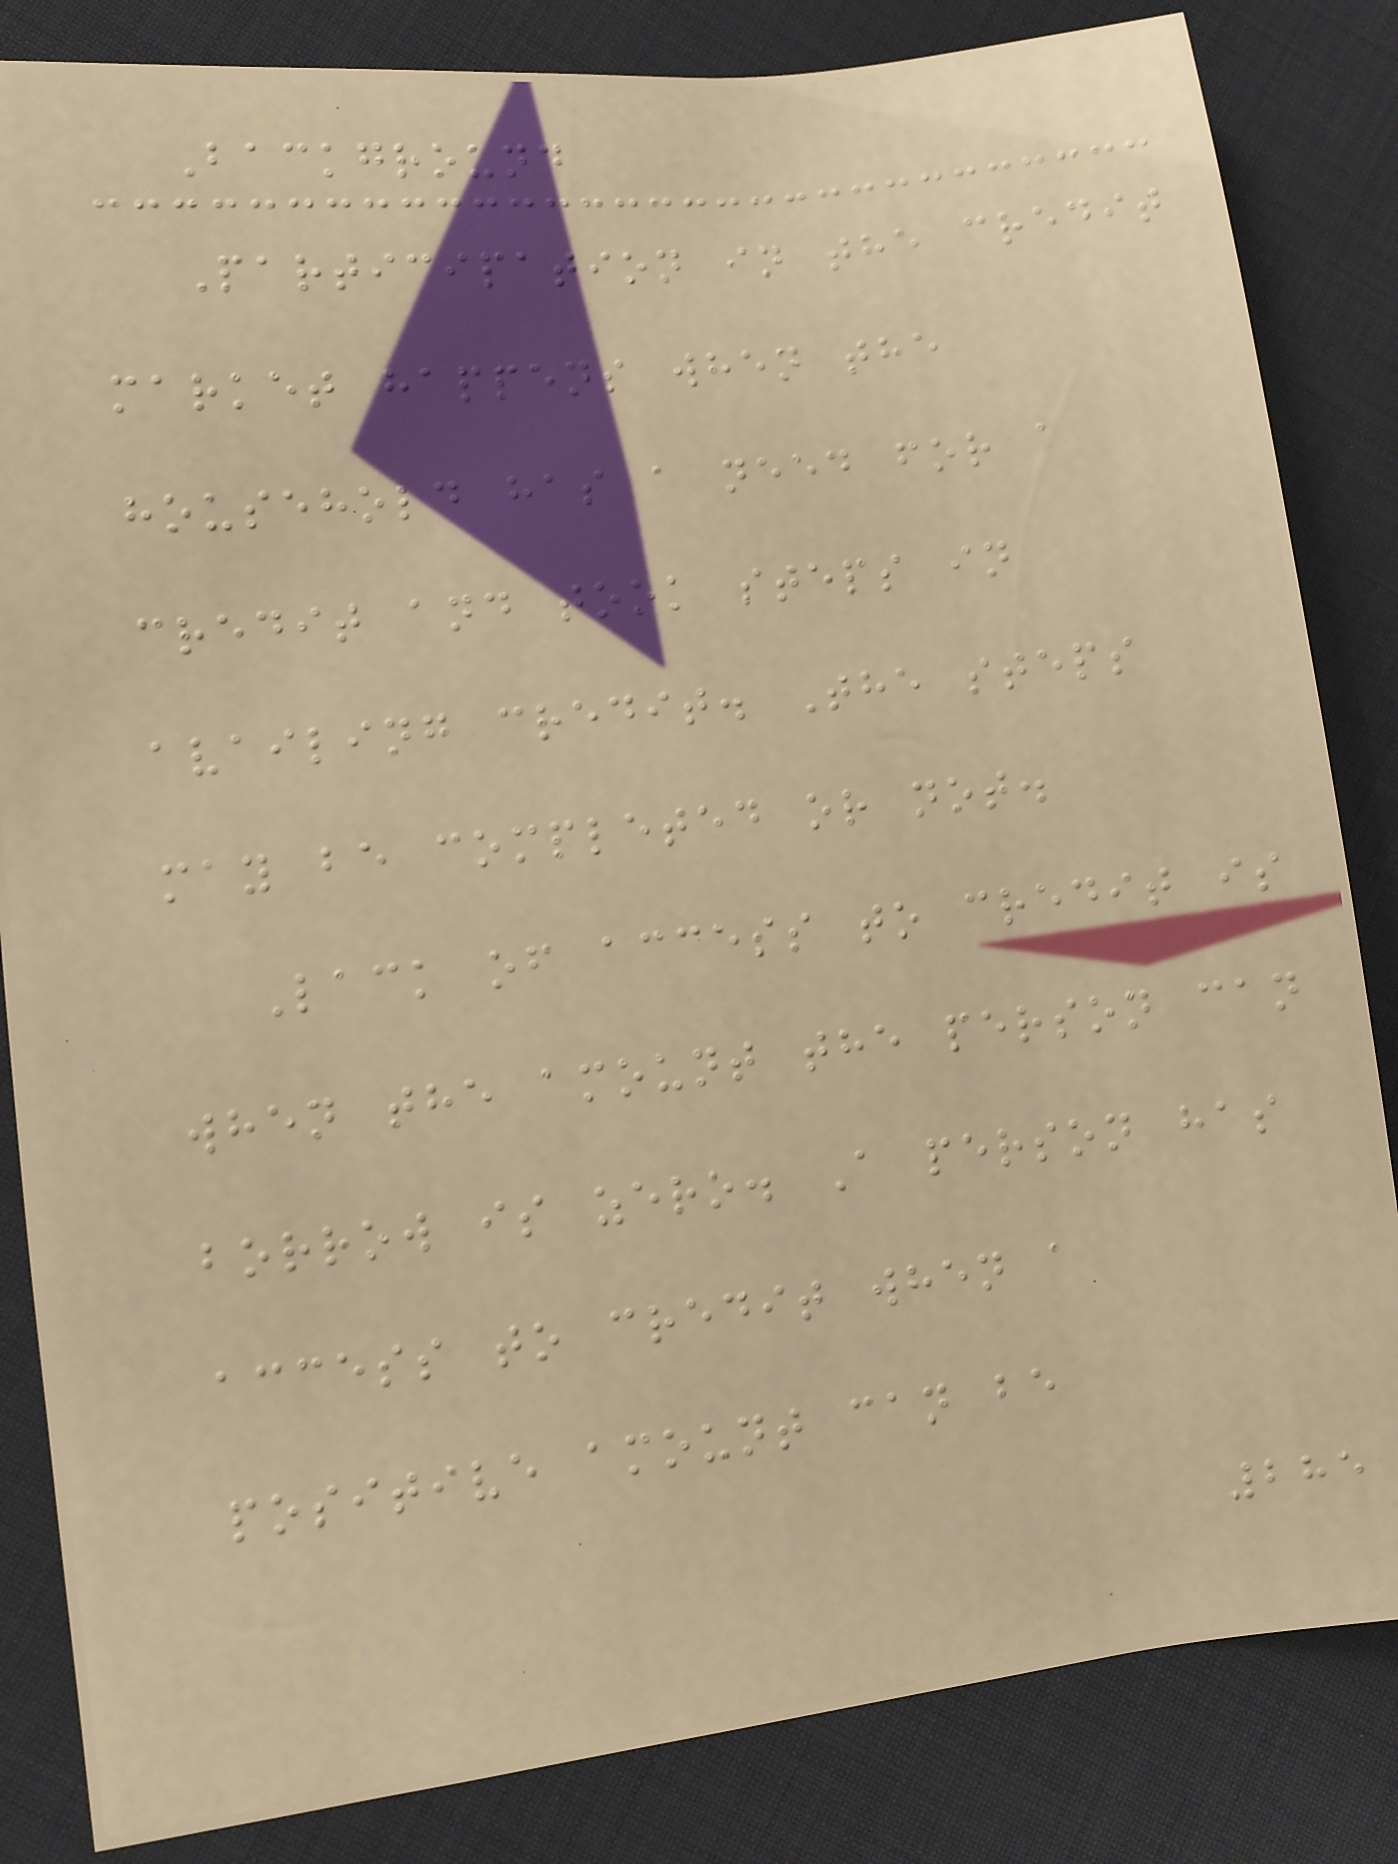Background
Participation in the credit
market happens when the
household has a need for a
credit and took steps in
availing credit. The steps
may be completed or not.
Lack of access to credit is
when the amount the person can
borrow is zero. A person has
access to credit when a
positive amount can be
285
